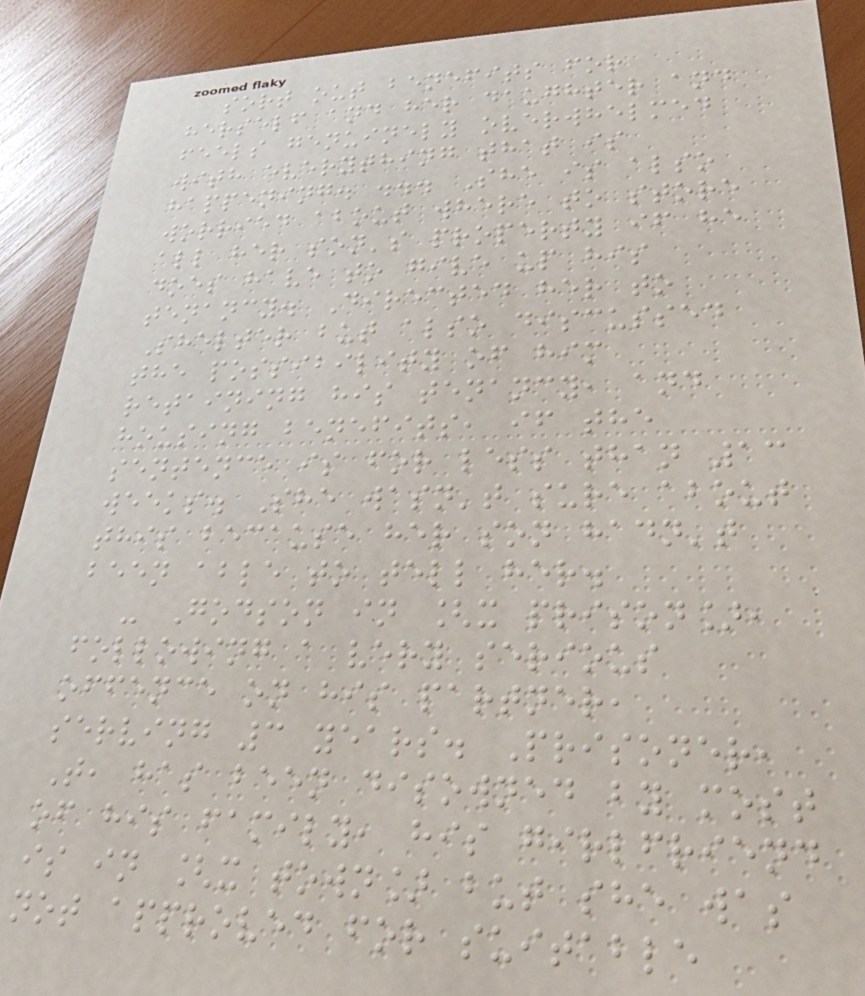sort out benefits for
herself and her daughter and
feels genuinely overwhelmed
with everything that is
happening. ... She is also
worried about where to store
all her son's property if he
does have to give up his
tenancy. Directed her to
Shelter but also discussed
the possibility of him
retaining his tenancy, and
housing benefits, if the
sentence is for less than 13
weeks. She wasn't sure about
this because her son hadn't
been able to tell her.
- Godson in [x prison],
following a very serious
offence on his partner,
serving 3 years. Prisoner,
T, has been disowned by most
of his family, his girlfriend
is in [x town] but she was
not approved for suitable
